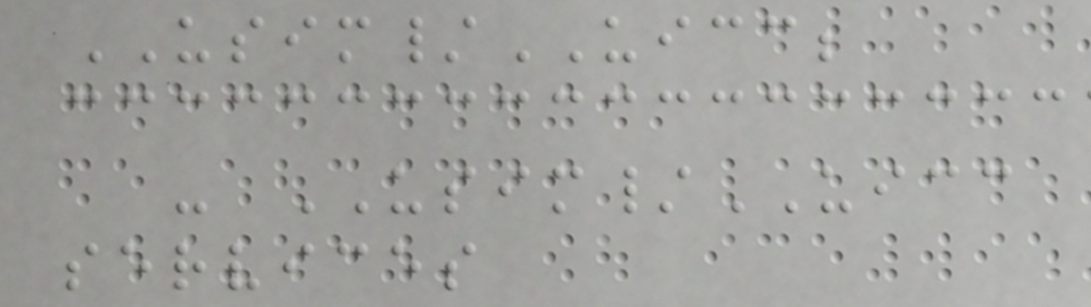USIM/UICC;
- USIM/UICC
services
